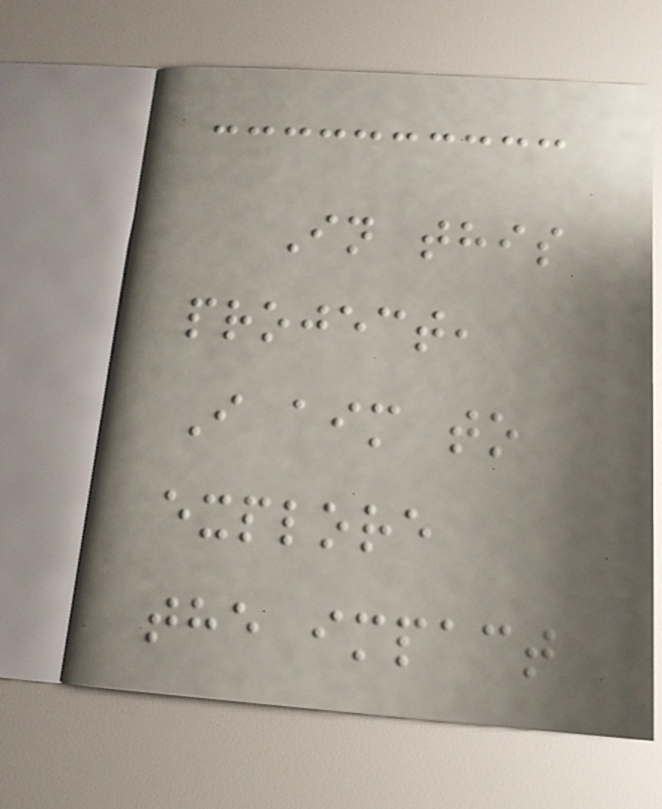In this
project,
I aim to
explore
the impact
